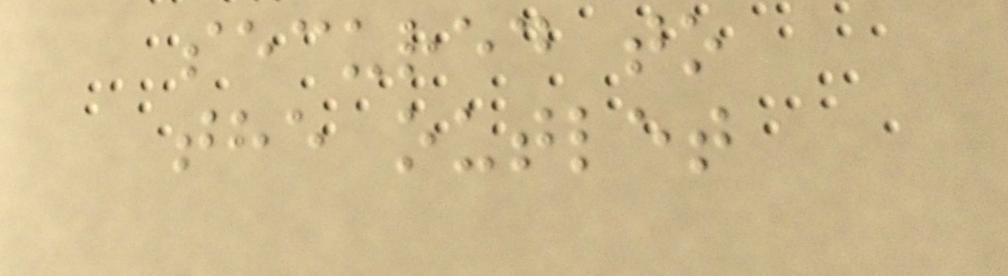secured to
the outlet
